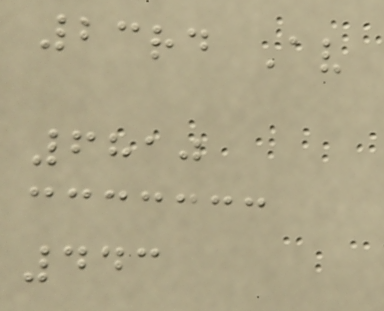23rd Av
6810
443
